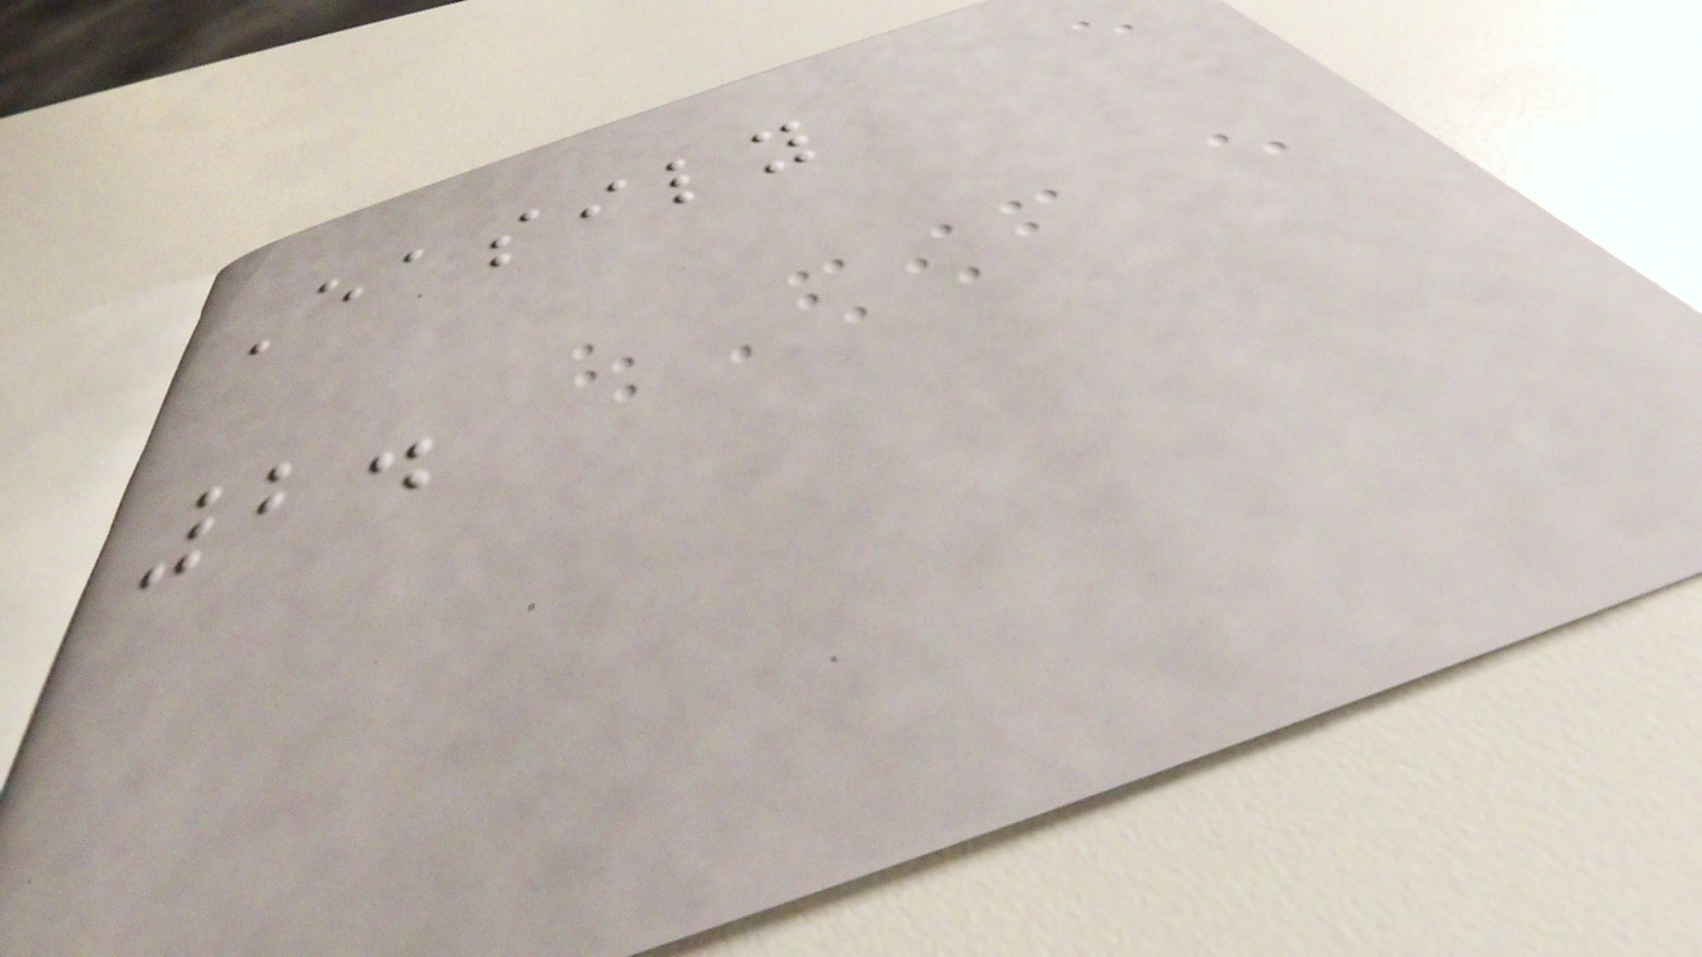Easily
2.
